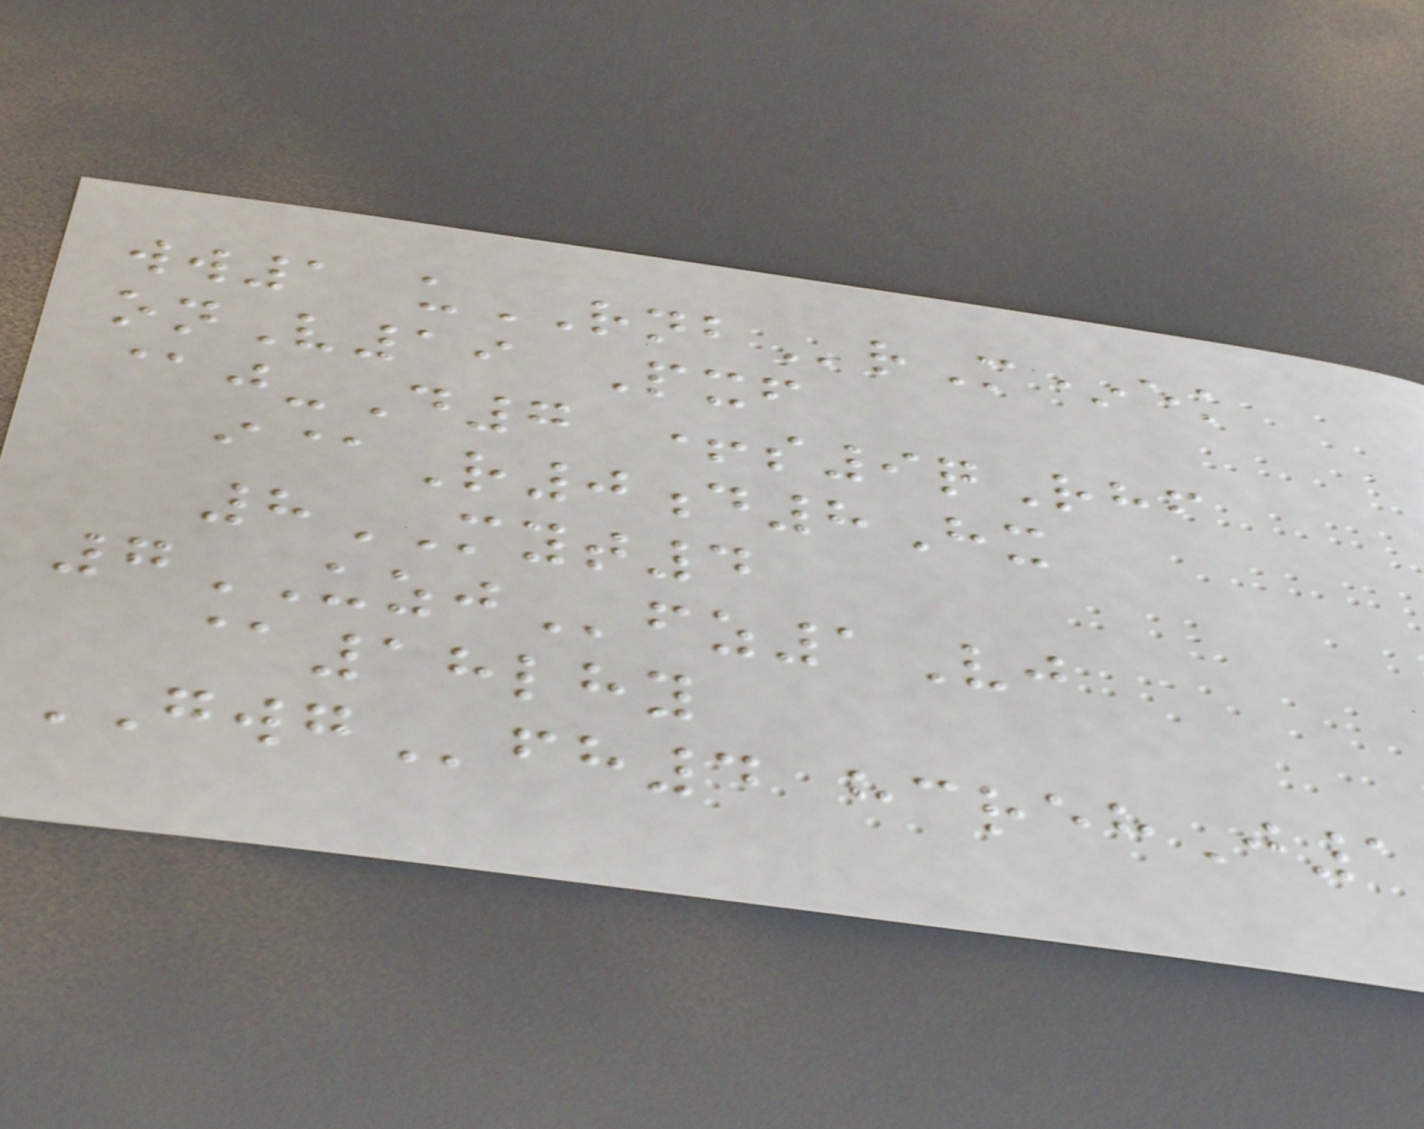ww1 uRNBrM*ek
onV19 Pxf
@j-D7 +s9qRhf
i@R0d8Hx
8MYT4
7UZJfz1Vj
@18lhy
GWGfh4 hcrehJ1
